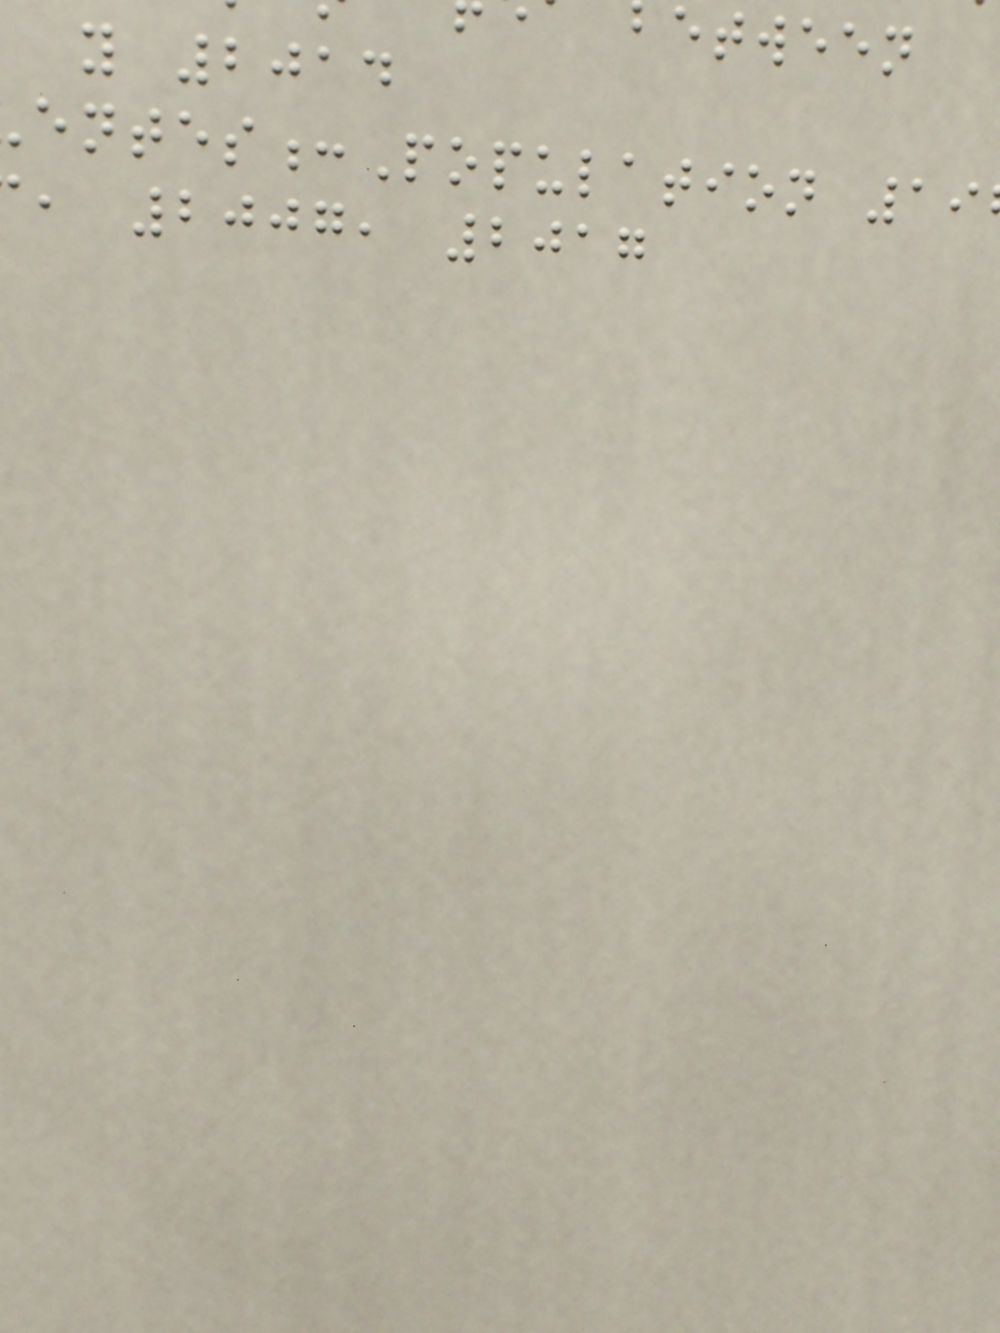between
y 2014
entes:Population 19
, 2007, 2017
